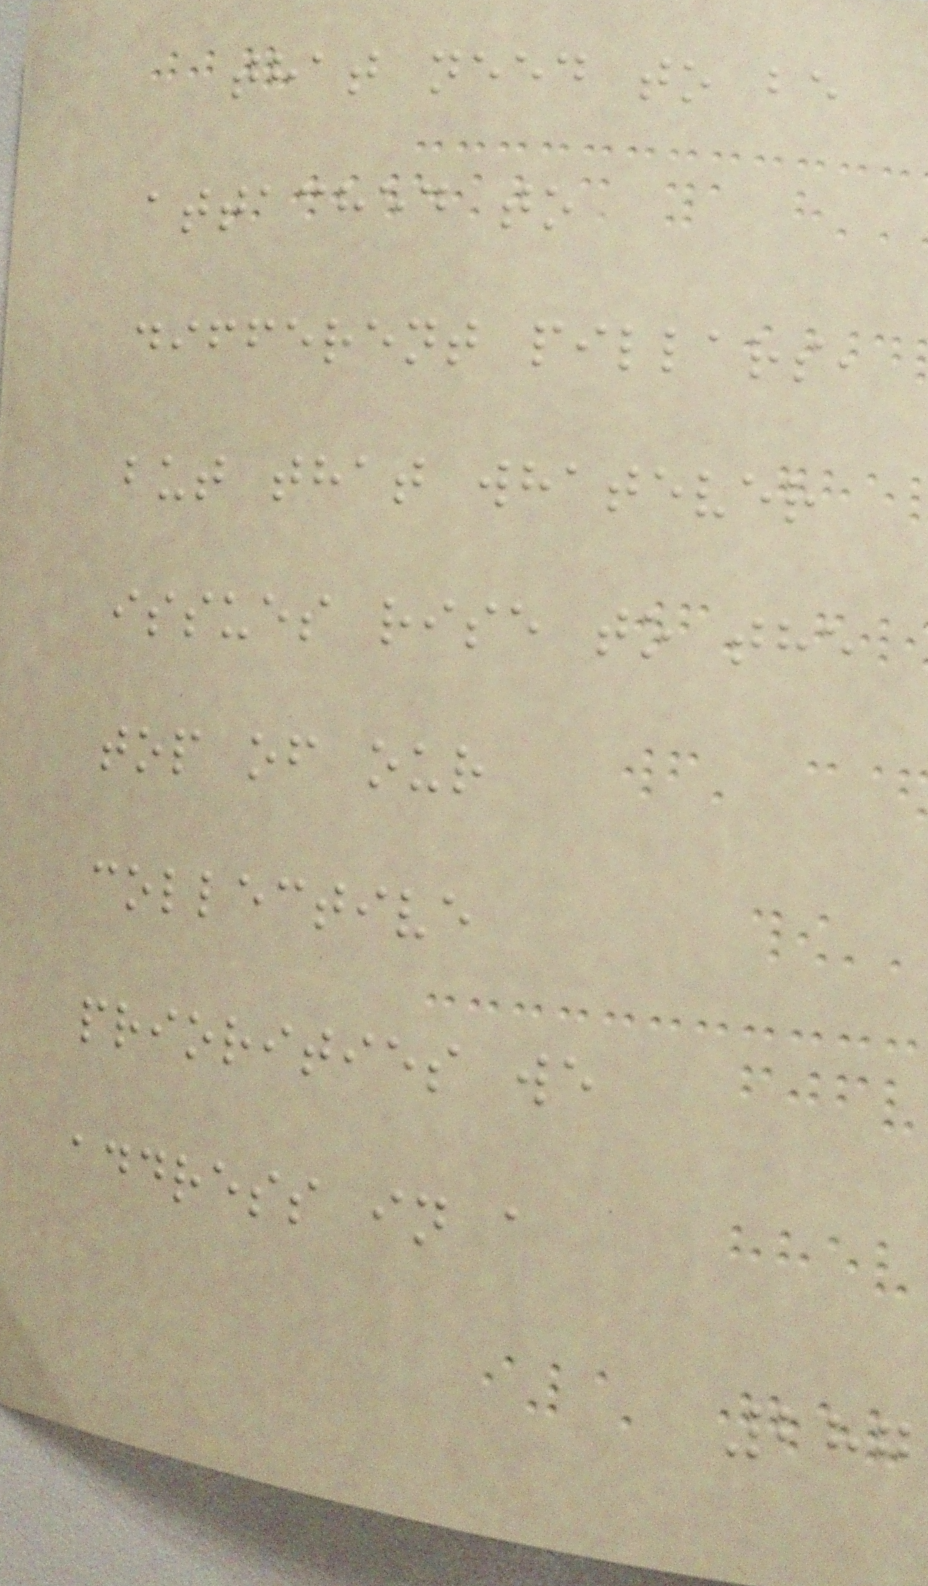that need to be
attached to
different pillars,
but that whatever
issues rise to the
top of our
collective
priorities we
address in a
287
